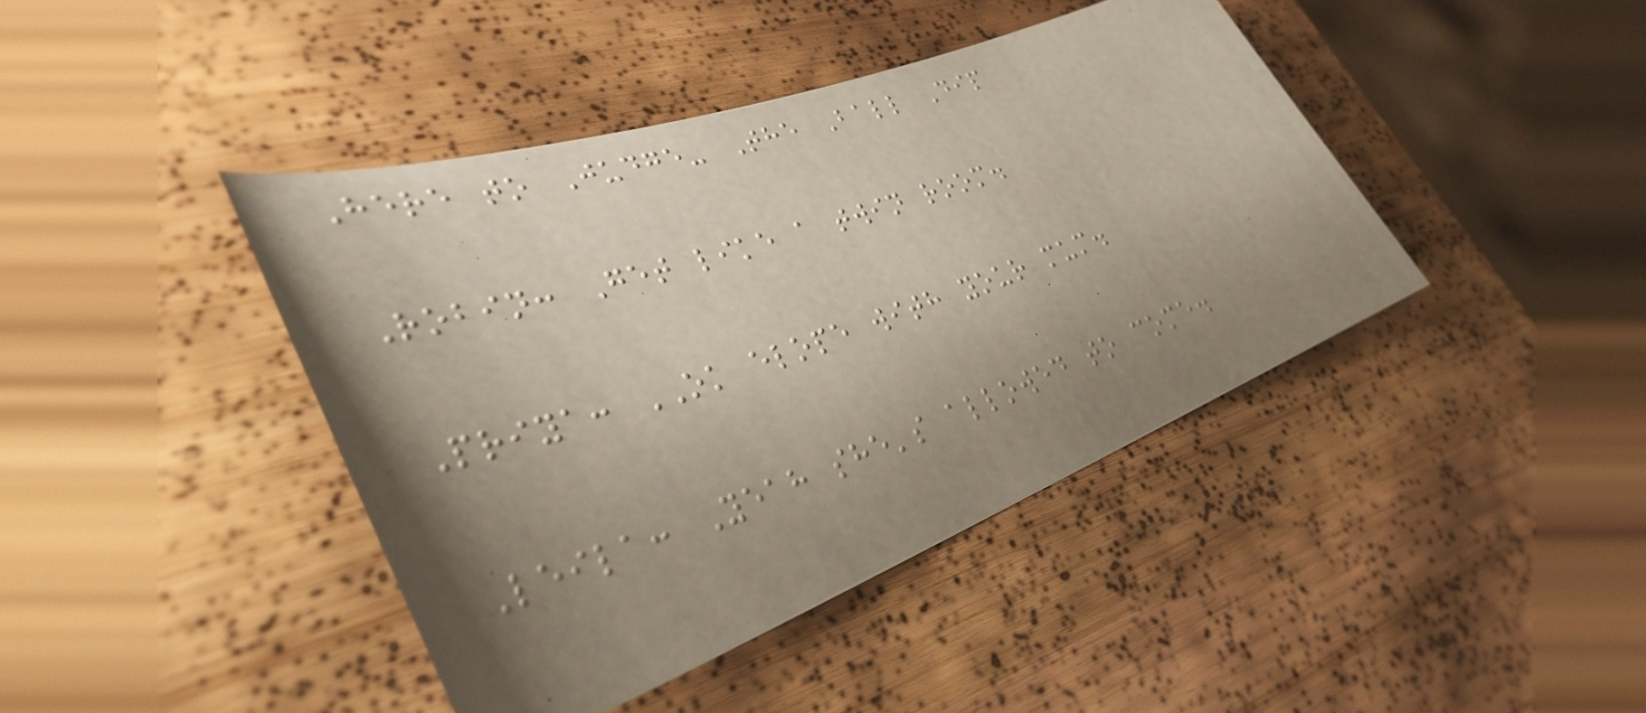Here to Judge- The Ball Dip
Robin: Get like a twin room.
Priya: OK elope with your mum.
Leila: Yeah she's allowed to come.
